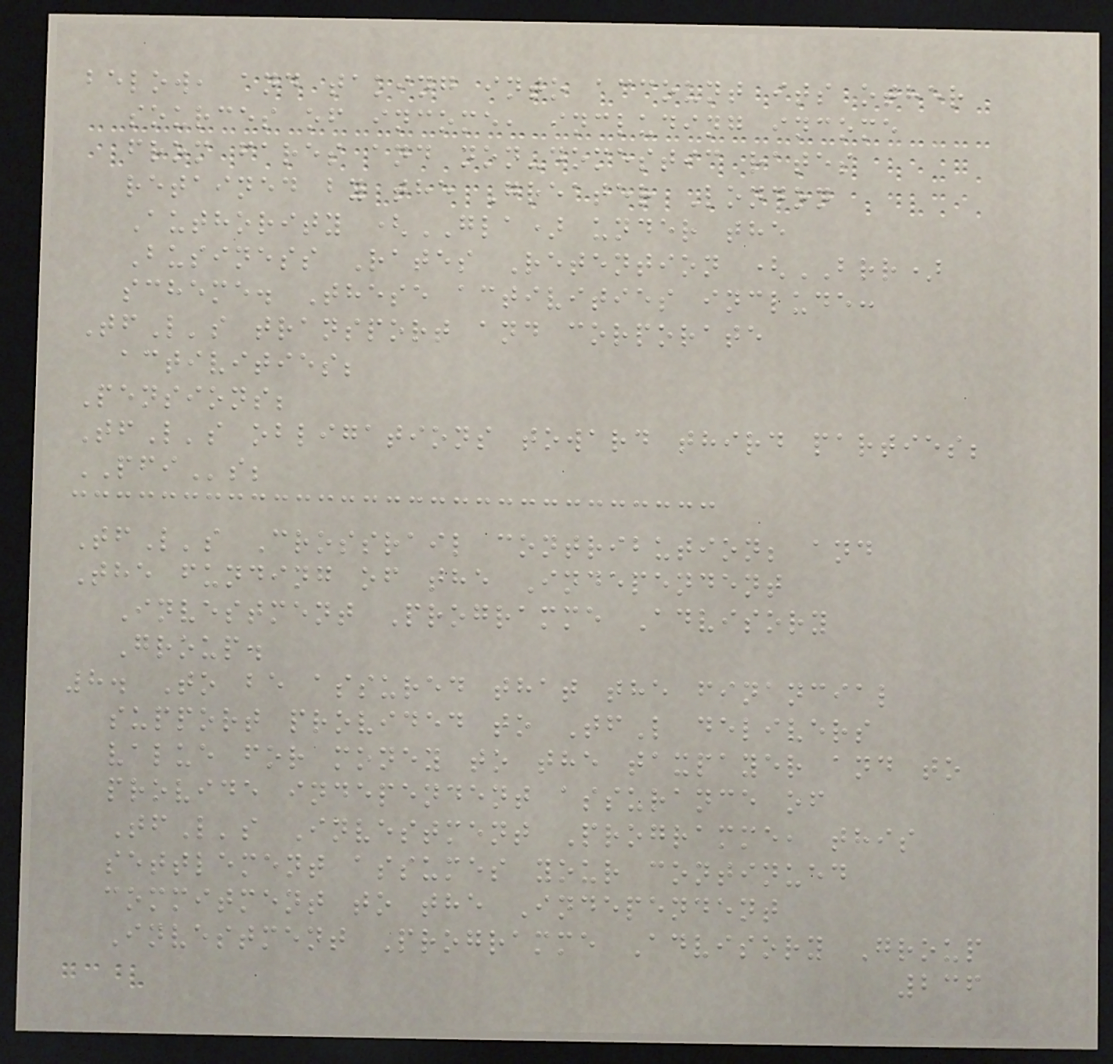below, and taking into account its other
sources of income, including income
from fares and non-domestic rates
retained by the Greater London
Authority (GLA) under the
Business Rates Retention (BRR)
scheme. These activities include:
TfL's transport and corporate
activities;
Pensions;
TfL's obligations toward third parties;
PFIs;
TfL's Crossrail contribution; and
The funding of the Independent
Investment Programme Advisory
Group.
8. To be assured that the financial
support provided to TfL delivers
value for money to the taxpayer and to
provide independent assurance of
TfL's Investment Programme, this
settlement assumes your continued
commitment to the Independent
Investment Programme Advisory Group
236
